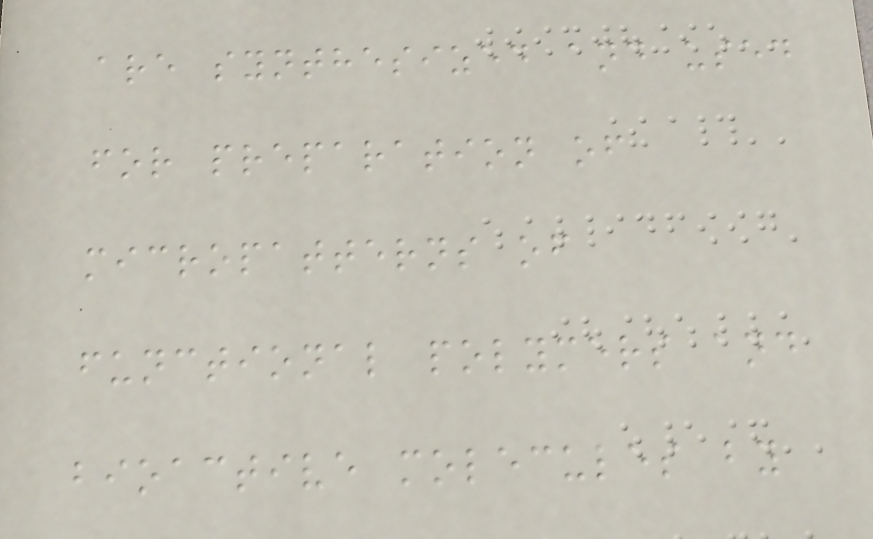are synthesized and used
for preparation of
micropatterns of
functional polymers and
bioactive molecules by
